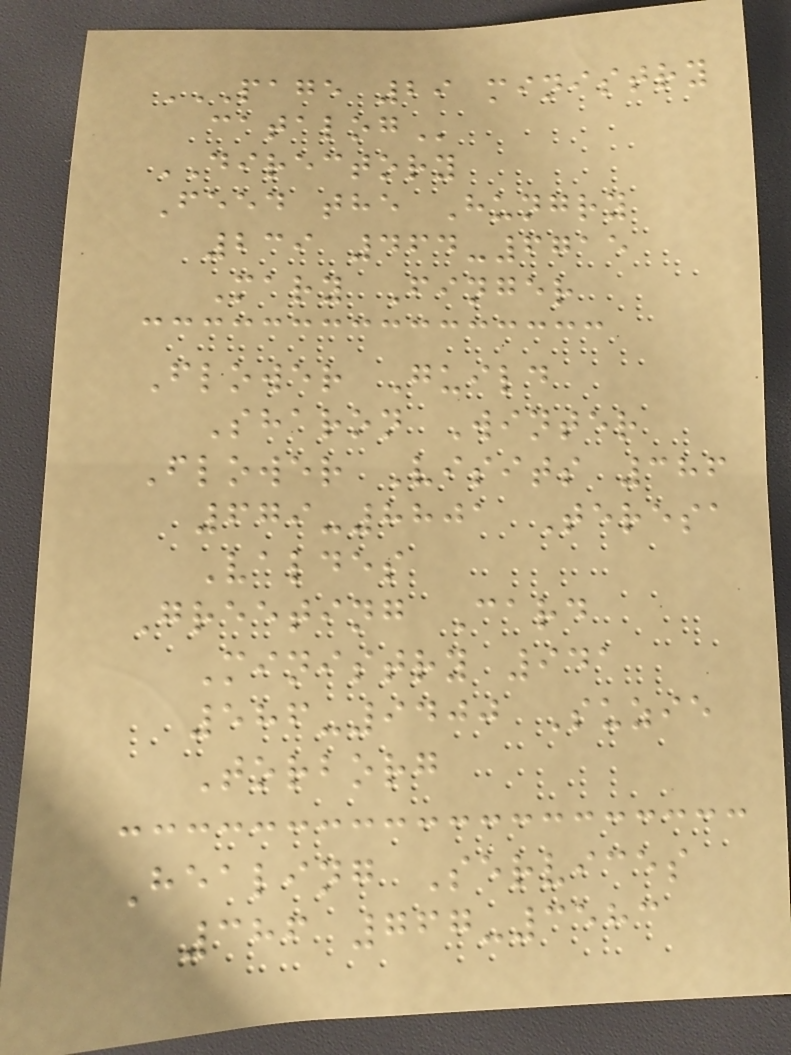PAGE 29 MINISTRY
CATALOG
DIRECTORY
Feed the Hungry
239 464-6715
Mary Finger
Flower Guild
Sharon Winter
Flower Visits 386
679-8801 Teresa
Valdes
Greeting Card
Ministry 941
586-9400 Suzie
Torborg
Healing Services
386 767-3583
